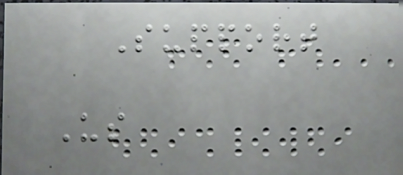Support
Us
